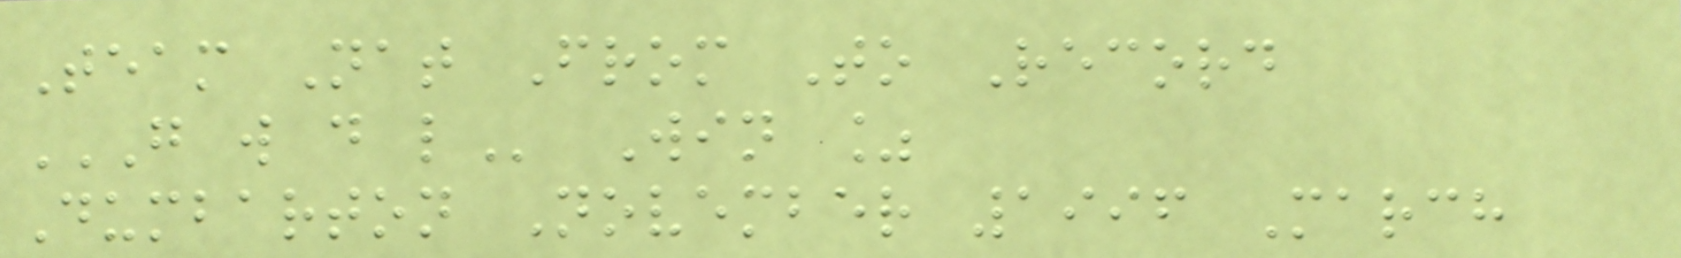Team Nat From To Record
G W D L Win %
Dumbarton November 1996 March
